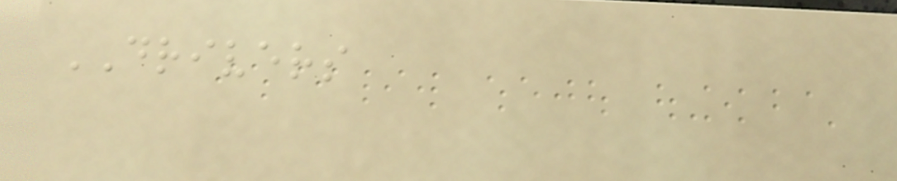DRIVERS
